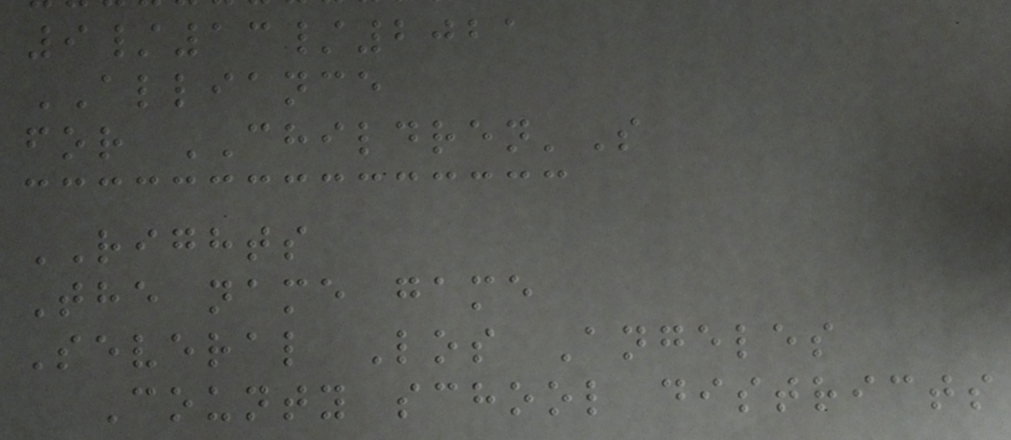9/13/2021
ALLIANCE
for CHILDREN'S
RIGHTS
The name game
Several Los Angeles
County school districts
